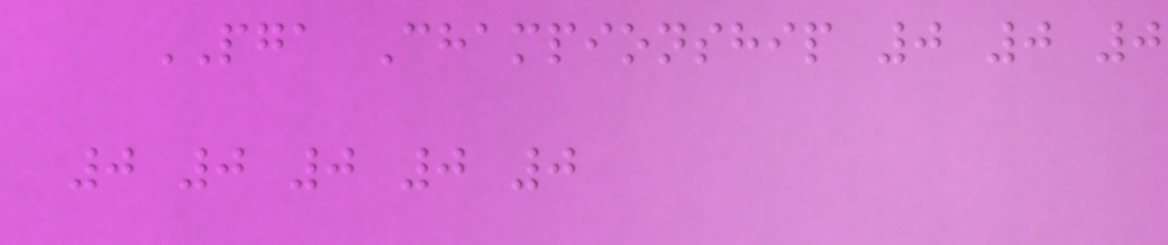PGA Championship 0 0 0
0 0 0 0 0
